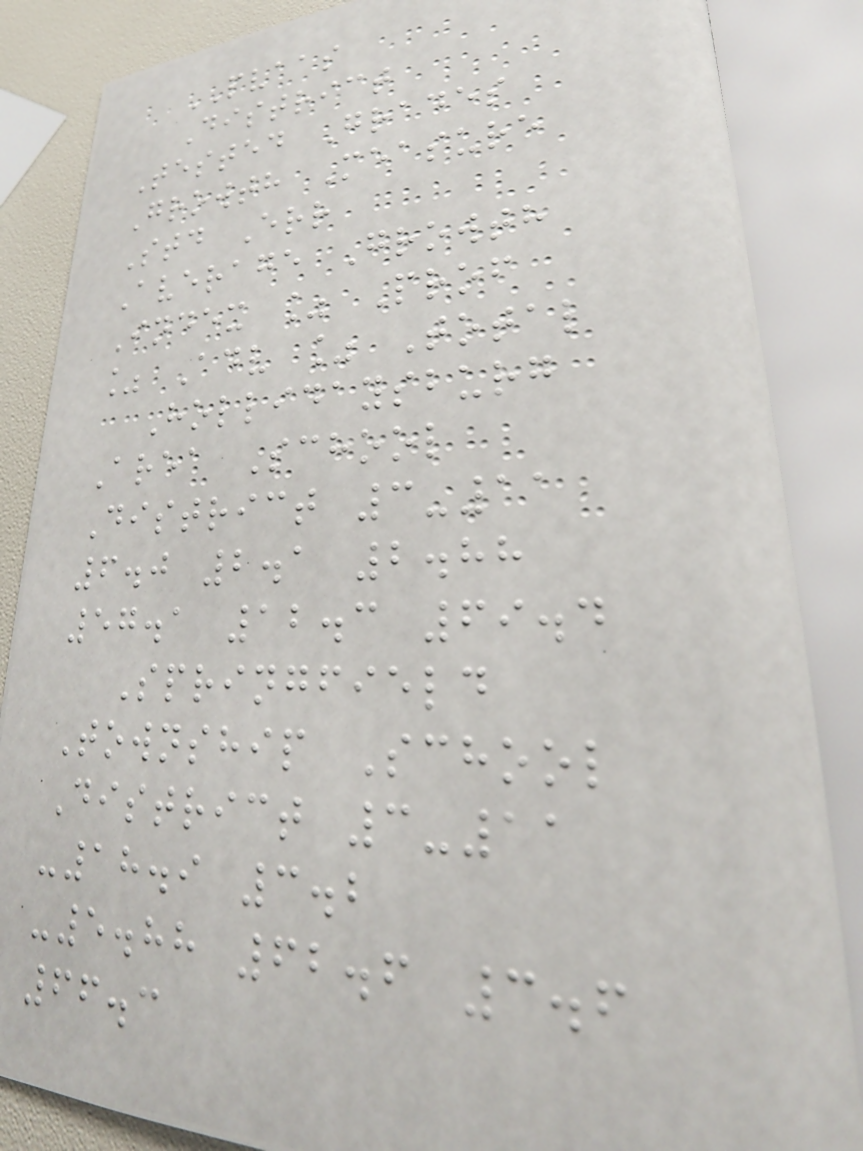PVAAS
District
Tested Grades
Growth Measure
Std Err
Average Growth
Index % Prof
% Adv % Total
Hollidaysburg
Area School
District 3-11
6.0 2.1 2.88
57.1 12.3 69.4
Springfield
Township School
District 3-11
-18.9 3.2
-5.88 62.6 3.6
66.3
